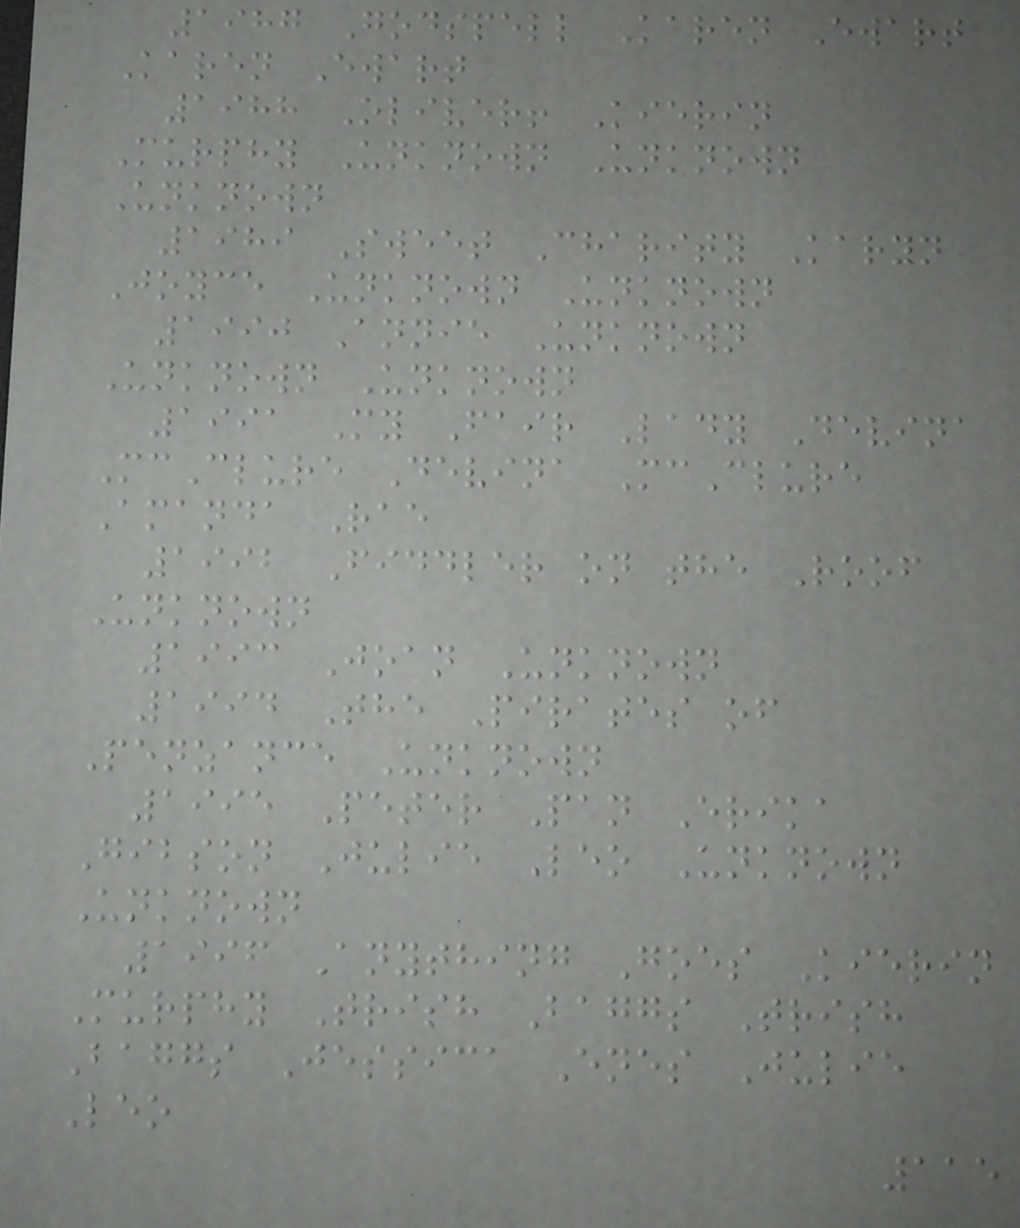1987 Godspell Karen Ewart
Karen Ewart
1988 Oliver! Kierin
Murphy Unknown Unknown
Unknown
1989 Sweet Charity Karyn
Joyce Unknown Unknown
1990 Annie Unknown
Unknown Unknown
1991 My Fair Lady Devina
McClure Devina McClure
Amanda Rae
1992 Fiddler on the Roof
Unknown
1993 Joan Unknown
1994 The Pirates of
Penzance Unknown
1995 Peter Pan Erika
Gibson Julie Leo Unknown
Unknown
1996 Anything Goes Kierin
Murphy Trish Baggs Trish
Baggs Jessica Enes Julie
Leo
115
